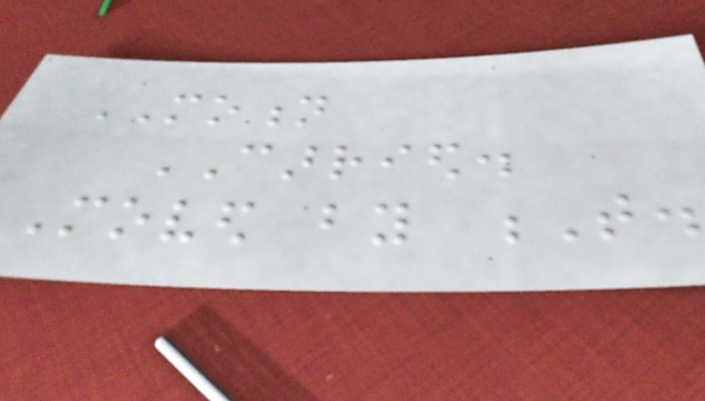MOTION
CARRIED.
Moved by T.
